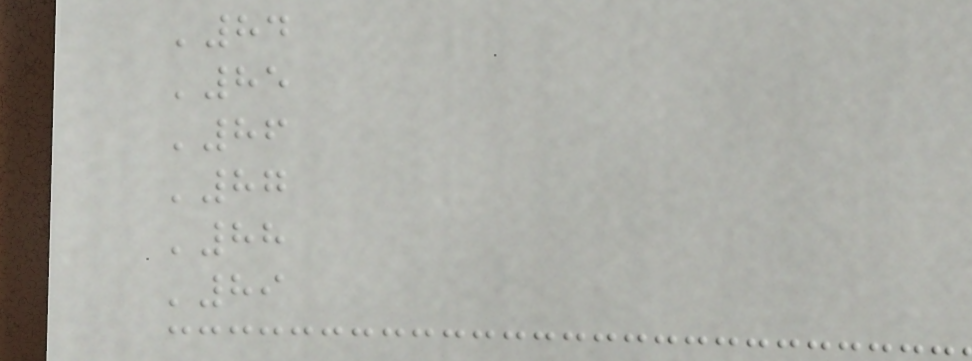'84
'85
'86
'87
'88
'89
